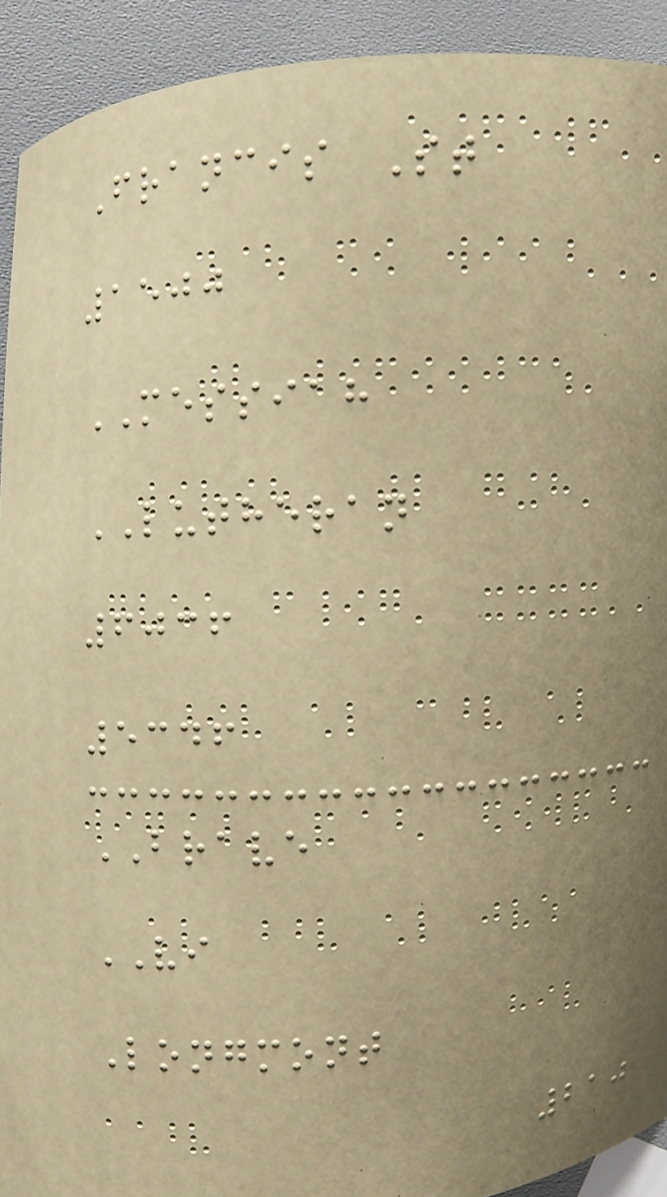Francis St
1500
MESSIAH
LUTHERAN
6036
5346
BRAVE
VI
Longmont
210
